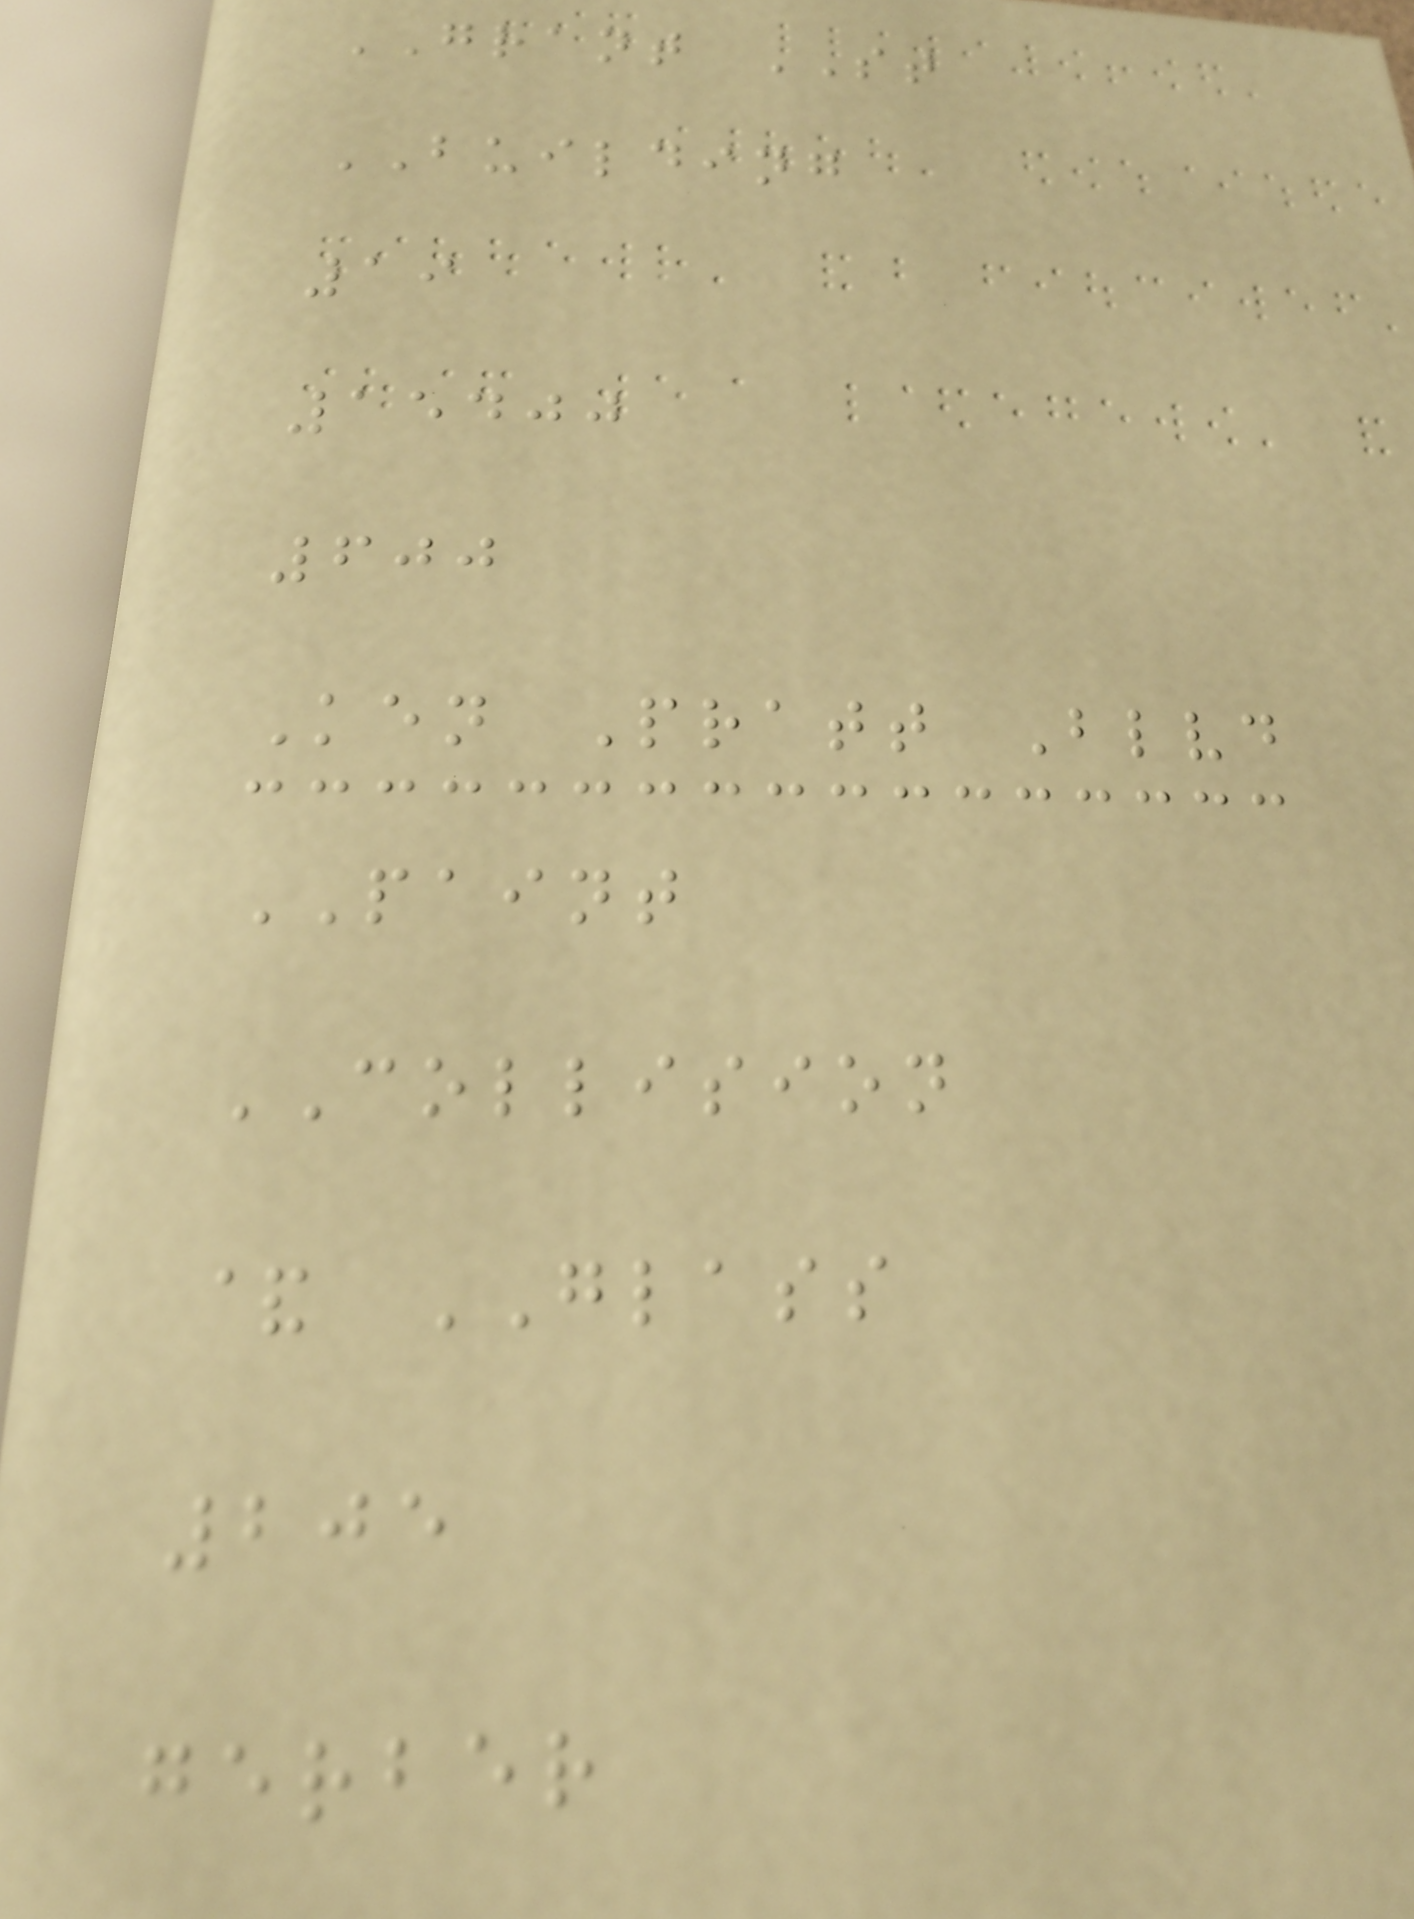GRANT ST
BUILDING
19
15400
600
Ken Pratt Blvd
PAINT
COLLISION
& GLASS
205
gerber
